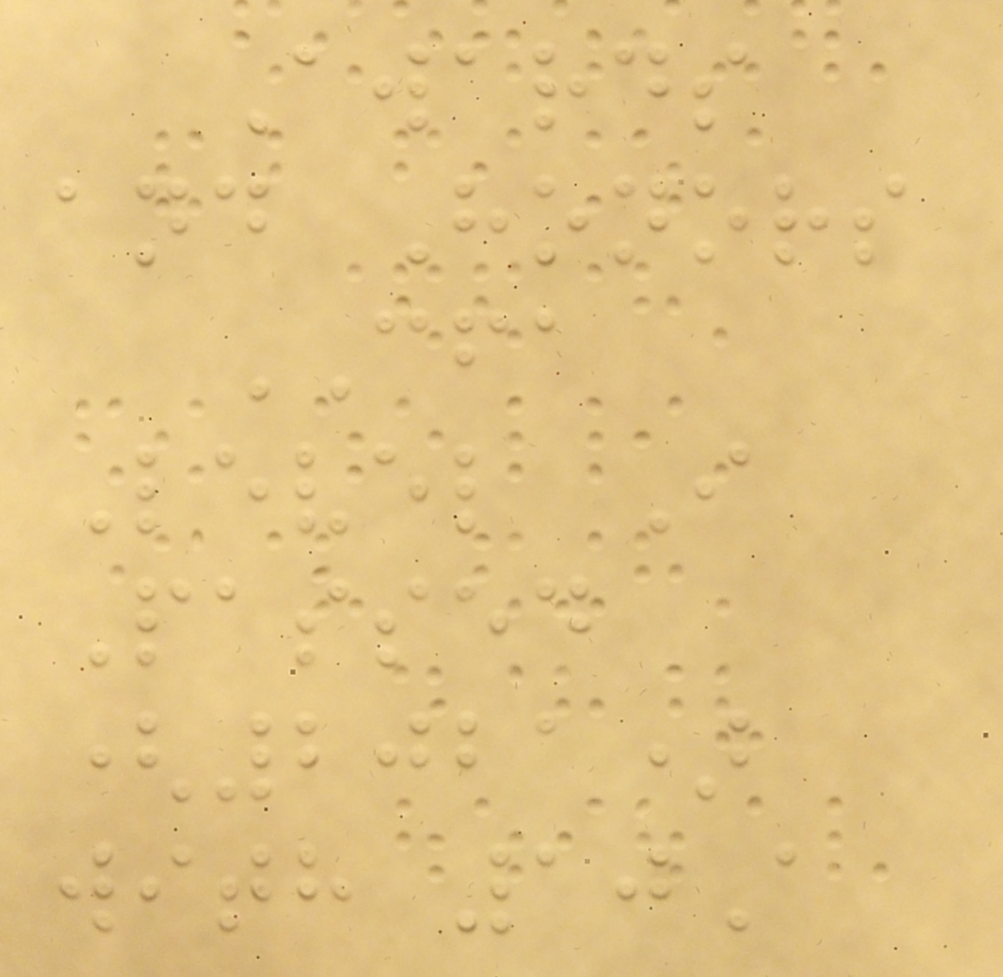Awards
and Honors
CFA
Level I
Passed
(2021)
with 10A
